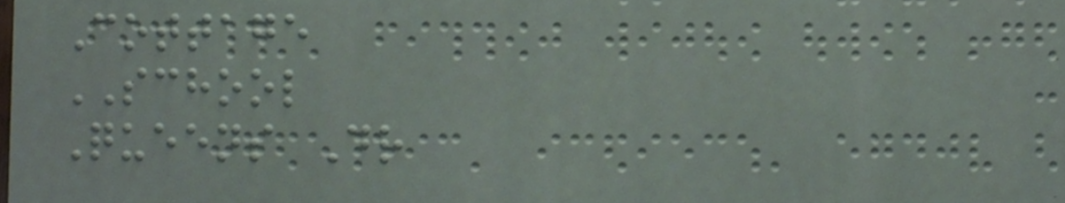Cottage
SCHOOL
Queens Dr
